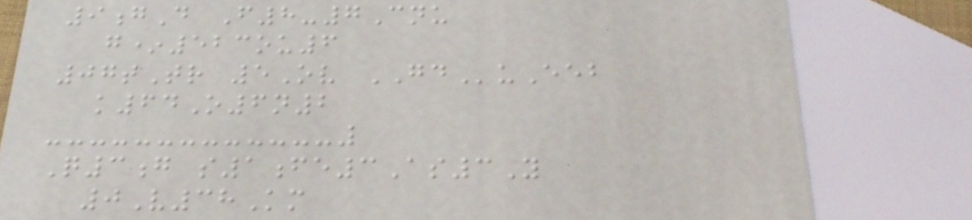9gD F8-7Cnu
g*523ou6
07tTr 5Ov GDuEeb
k64O6n2
Q3g s1fe3As3Y
0V38Km
